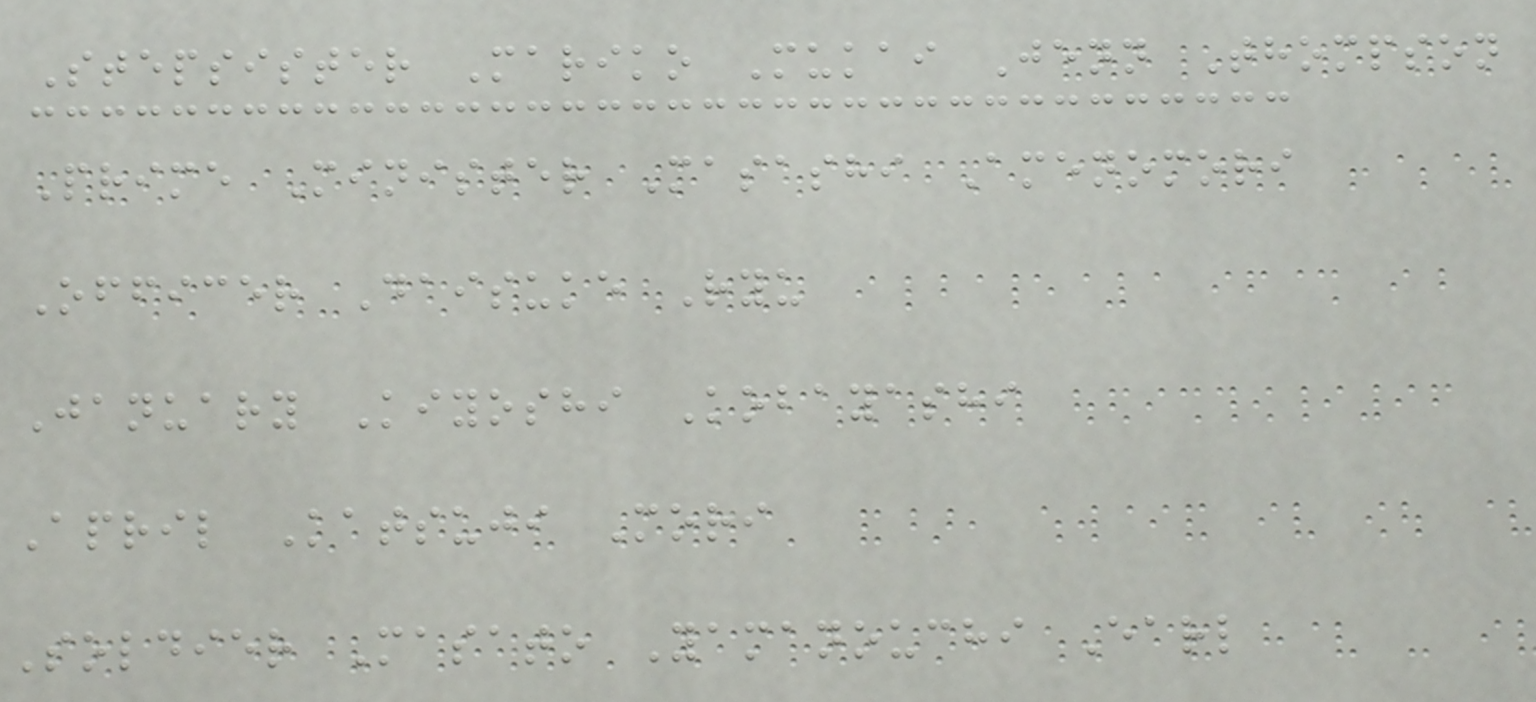Stepsister Mariko Mukai Jenn Thompson
Prime Minister Masashi Amenomori
Officer Daisuke Ryu
January Kiyoshi Kobayashi
April Katsuji Mori
Soldier Masato Yamanouchi Earl
